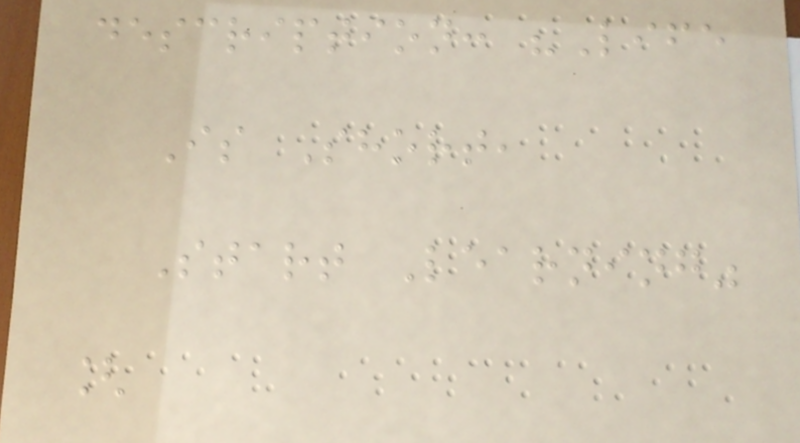description: "Life
Is Short,
Start Learning"
[
